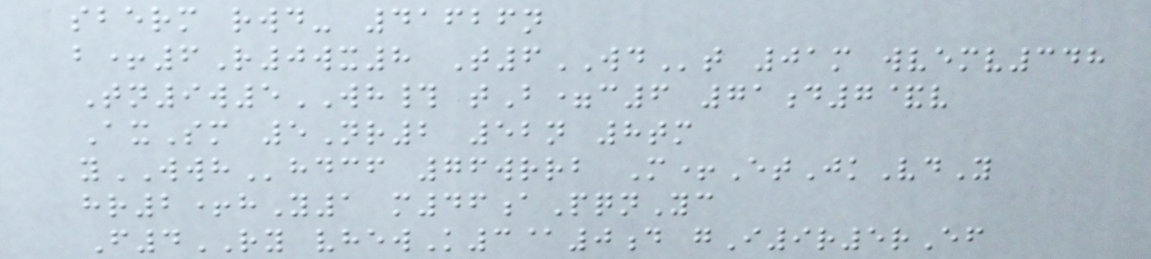sberm rwd- 41626n
b+6R0wx8 T6WDt 01m wvemv348
Tn9w5WH# tB=c6 71d7&v
AxSm 5Nr2 52n 8tm
yWWHhdcf 76wrrb M+EtJkVdY
hr2+hY1 m46aPqnYc
F4RY vhewK3@0d gI9r5rEf
